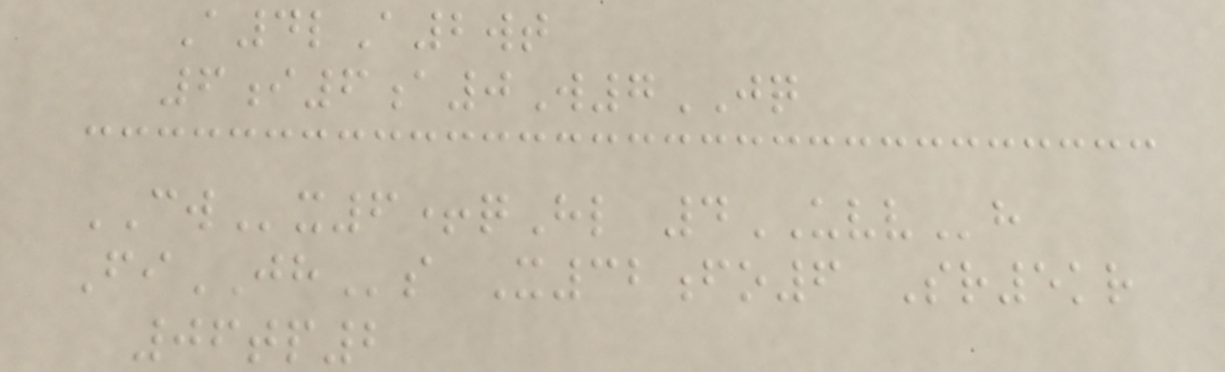A4lA2wt
6i6a0W7JQ
CWx6+qHl 4UVVh
FiJHs X32fo6 Sr5kr
06tp2
